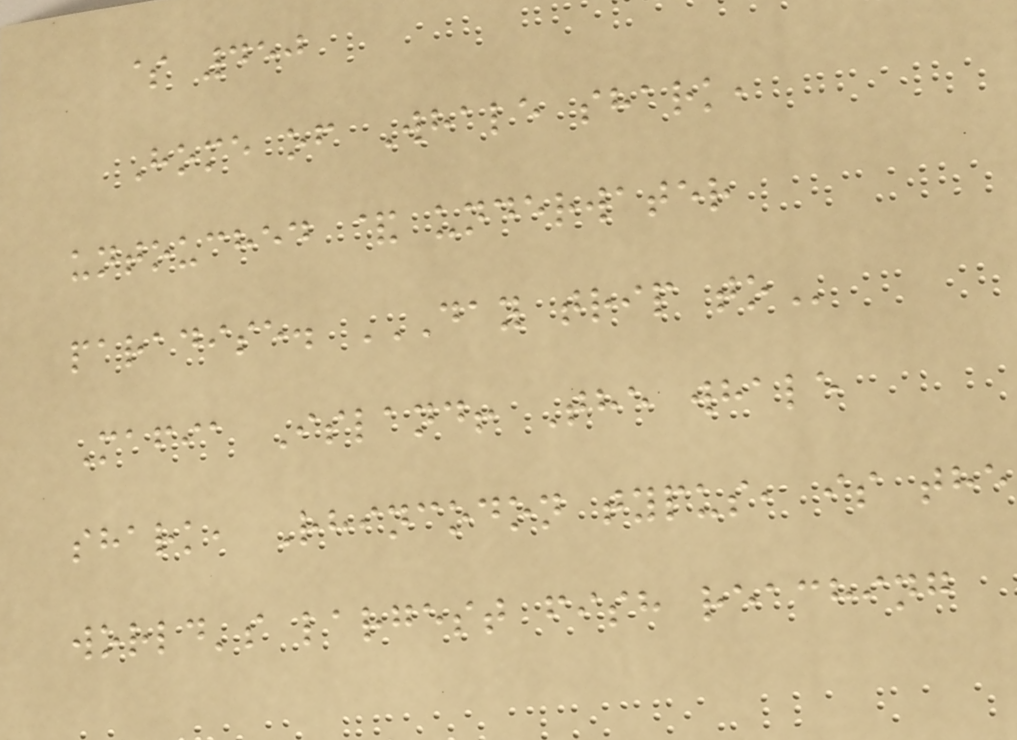$ 450
Home of Whale shark,
untouched & underwater
paradise. DAY TRIP TO
Mafia Island! The whale
shark, Rhincodon typus, is the
world's largest fish reaching
